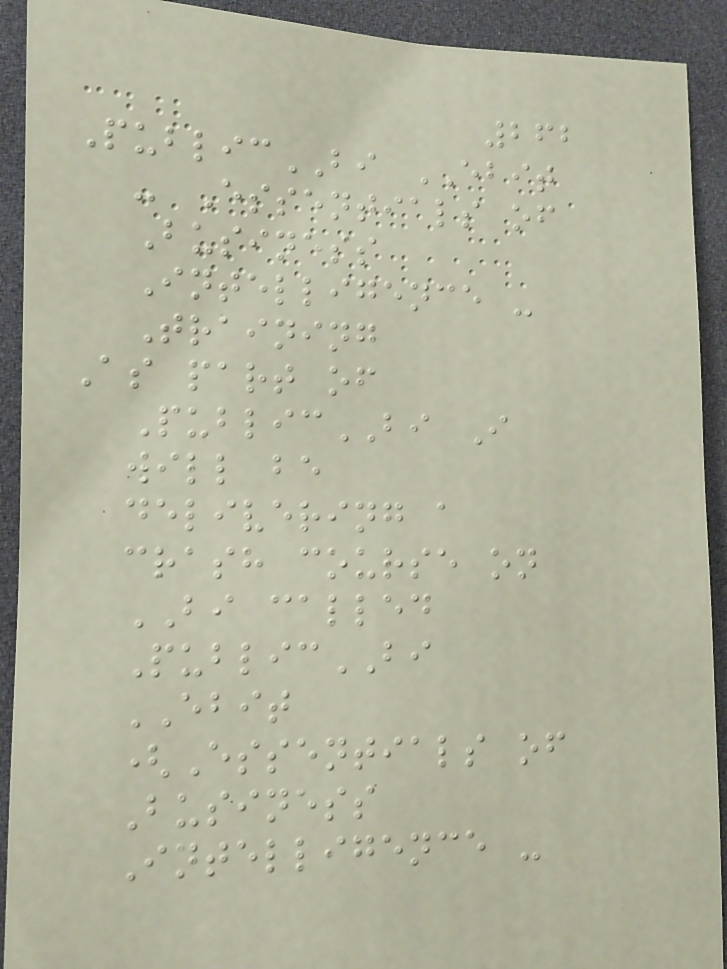262
PublicBI EBIT
- Essentials of
Business
Intelligence -
Training
As part of
PublicBI I
will be
delivering a
crash course on
BI called
PublicBI
EBIT
(Essentials of
Business
Intelligence -
